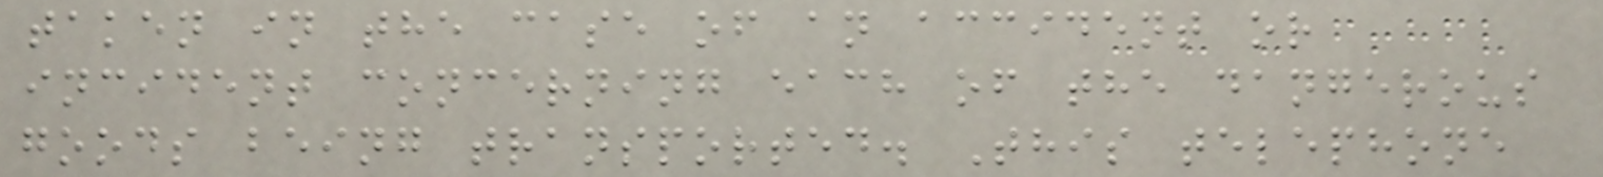taken in the case of an accident or
incident concerning each of the dangerous
goods being transported. This telephone
